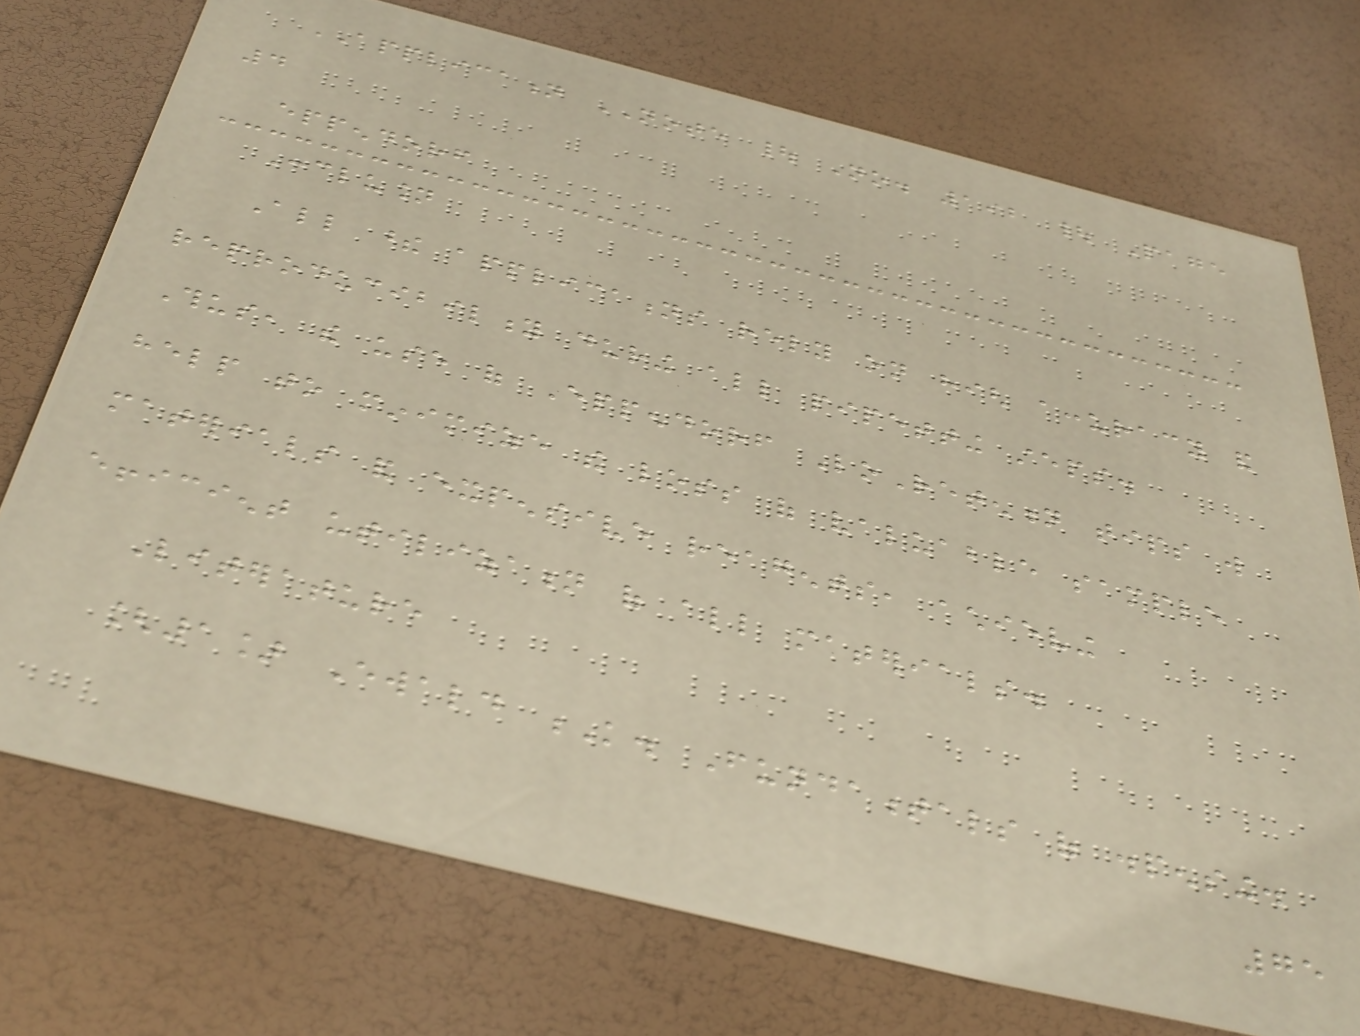APPLICATION NOTE | No. 192 | Page
4
eppendorf
Conclusion
All these applications rely on high accuracy and
reproducibility during all pipetting steps.
Thus, the use of Eppendorf LoRetention tips will
help to minimize the loss of valuable sample
materials and expensive reagents, achieving
efficient utilization of all materials.
Literature
[1] Ewald K. Fundamentals of dispensing.
75
